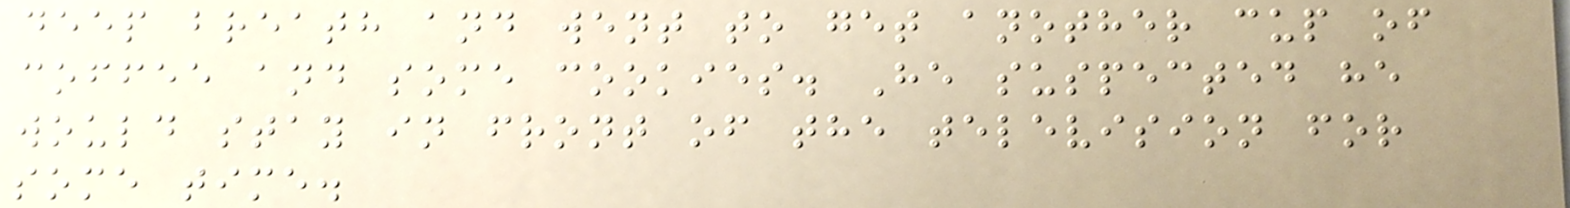deep breath and went to get another cup of
coffee and some cookies. He suspected he
would stay in front of the television for
some time.
